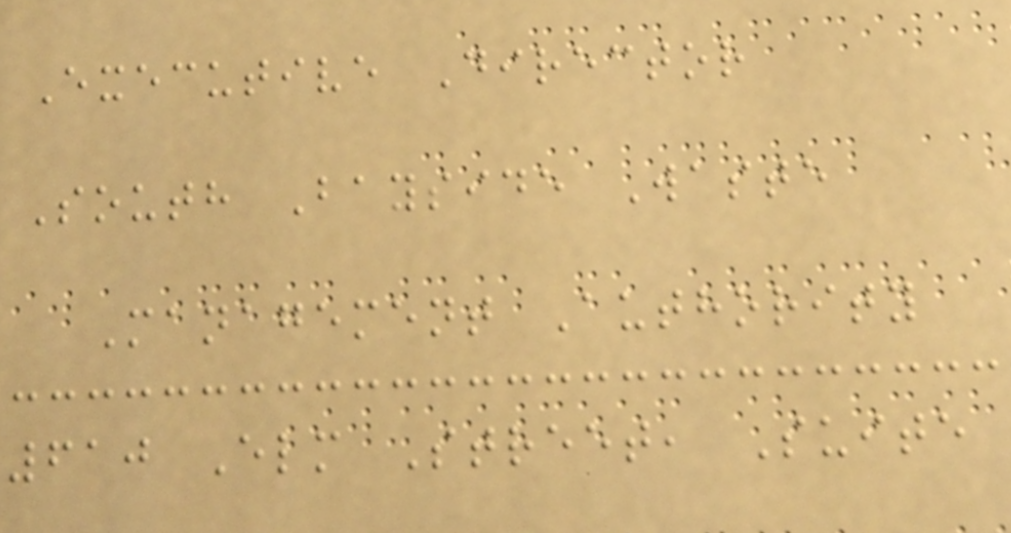Executive Director
South Bayside Waste
Management Authority
610 Elm Street, Suite
